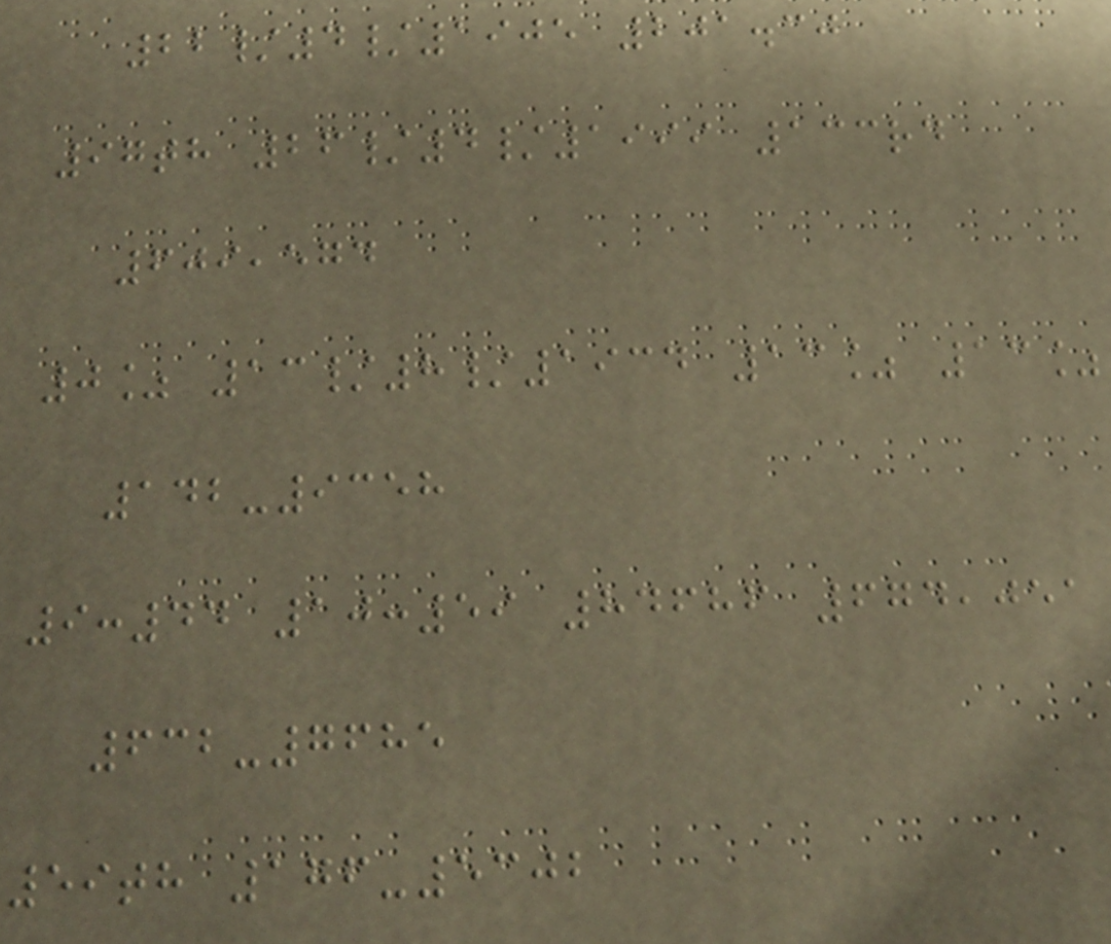22/4/1905 201.30
97th 26/4/1999 133rd
609,574
0% 13/8/1934 13% 13%
142-9358
9:44 10:59 84686 674,051
632-7685
59th 176-5302
